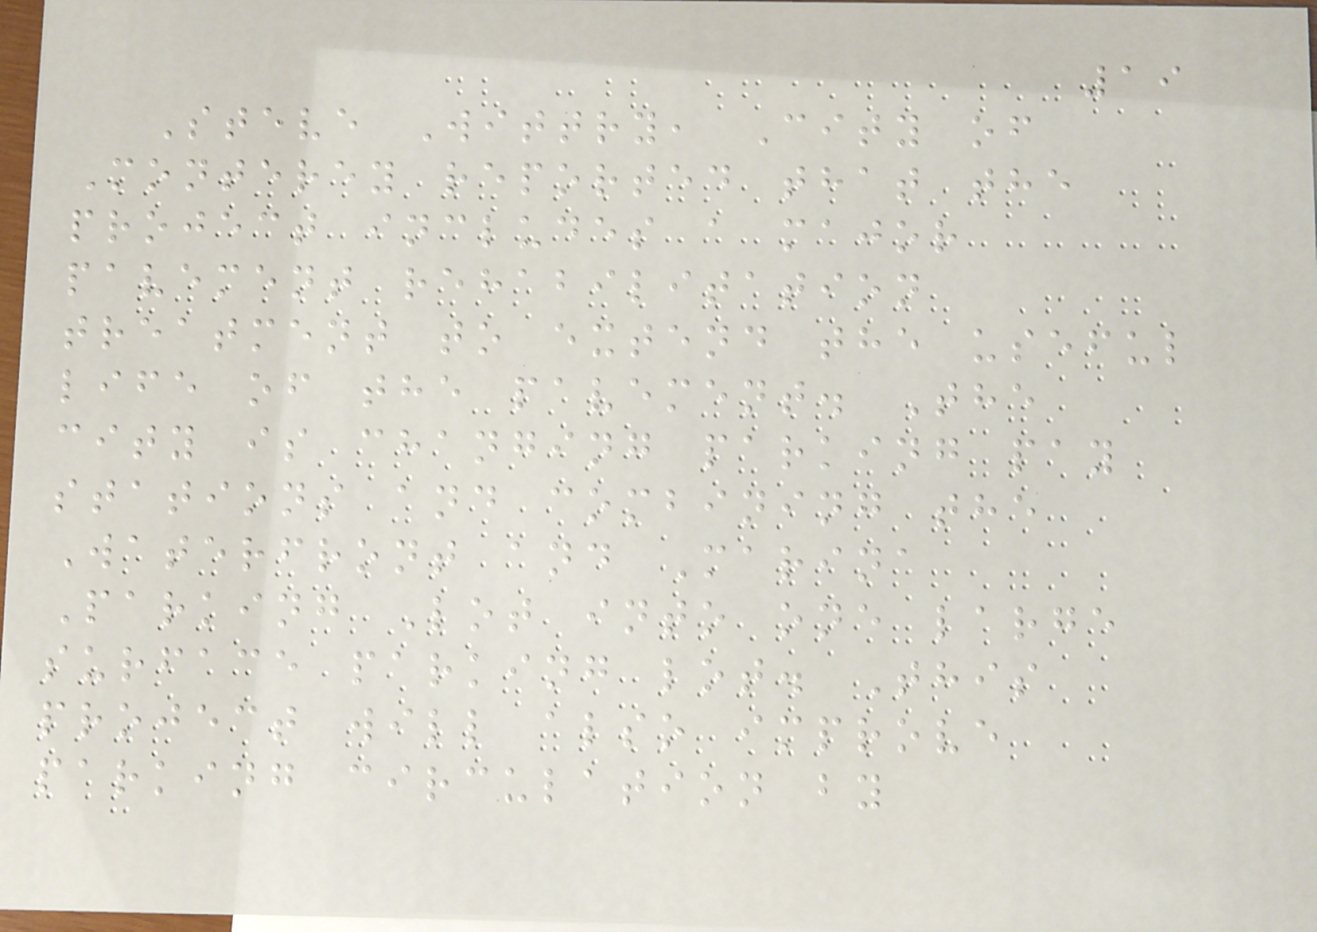19
Steve Wittry, City of
Monterey reported that the
project includes a major
pavement rehabilitation
treatment to extend the useful
life of the pavement. The
city is changing parking pay
stations and combining the
Waterfront and Marina
Parking Lot into one large
surface parking lot. This
project will also improve
parking circulation by
